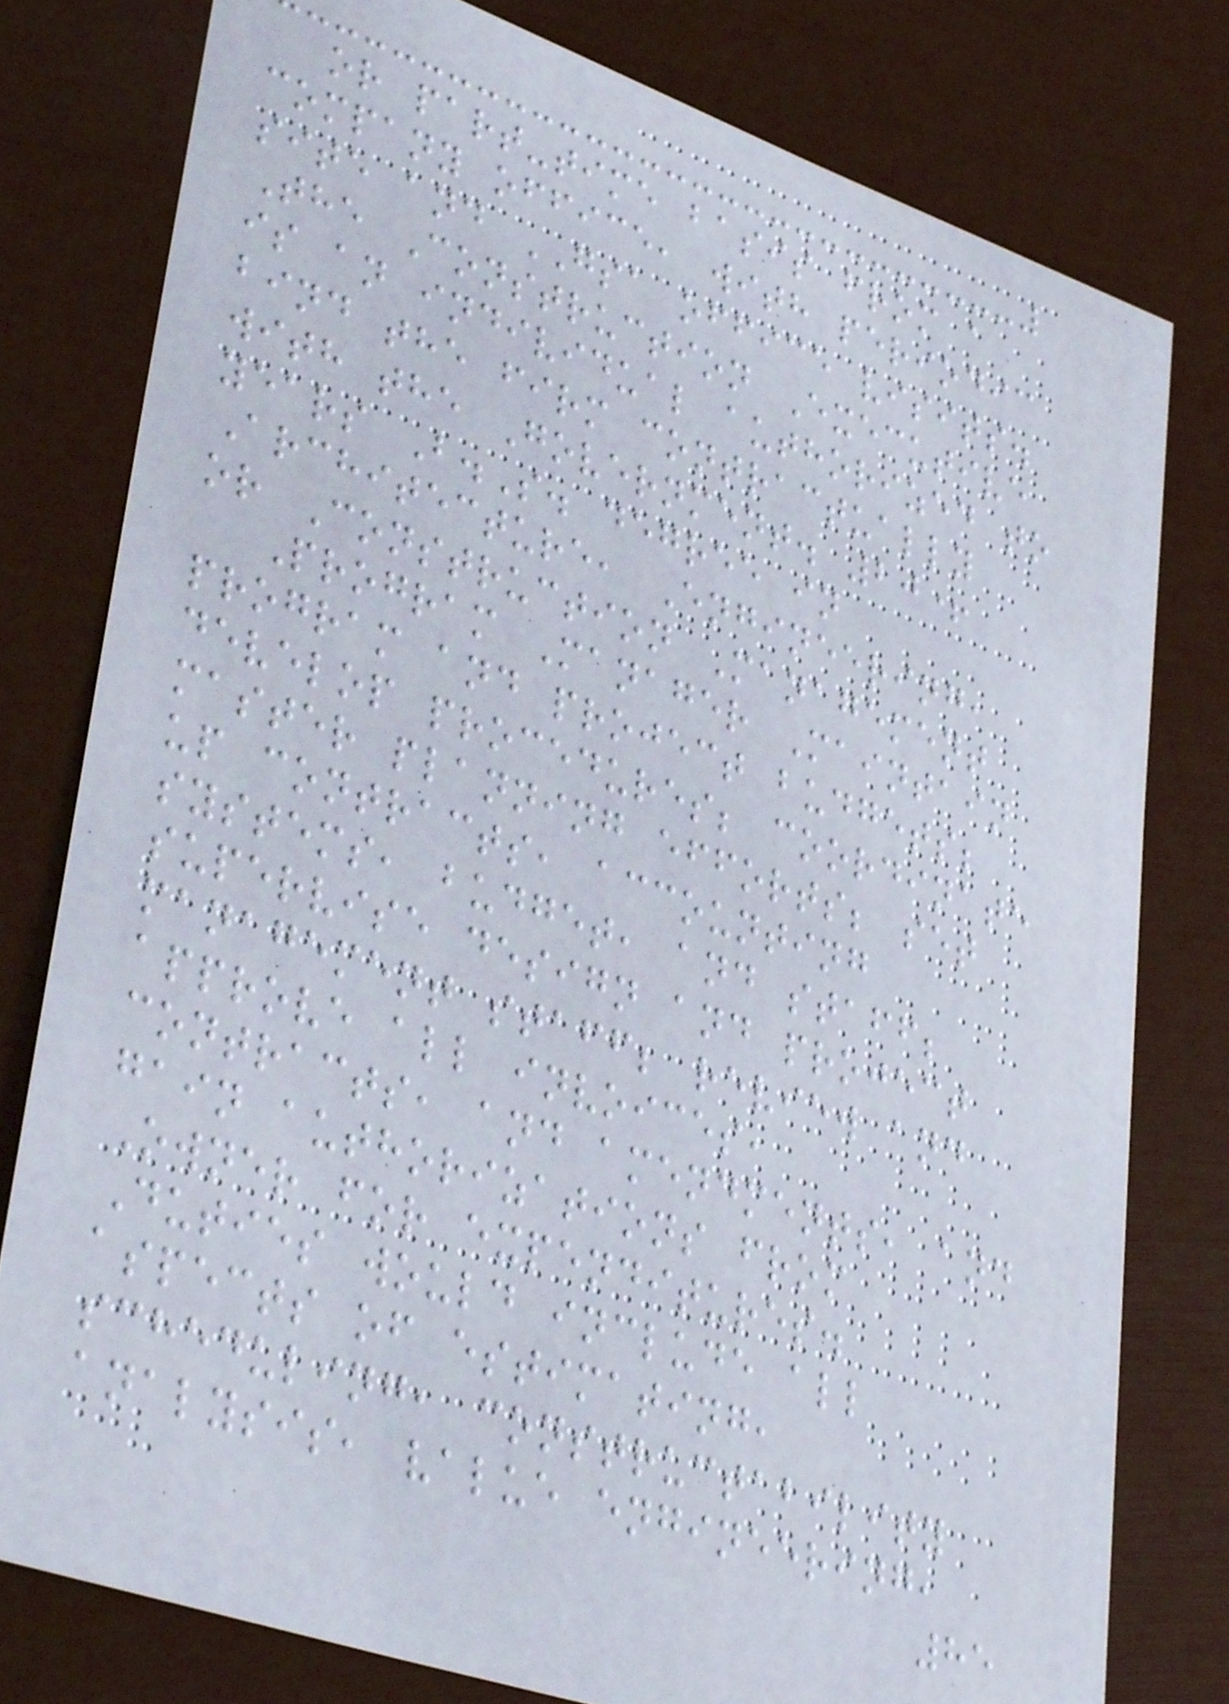or part-time basis from a
company office, with periodic
site and GSA office visits.
The Construction Executive
is an individual authorized to
bind the firm contractually
with the Government. 20+
years B.S. degree in
Architecture, Engineering,
or Construction Management
Program Manager Maintain
program and project budgets;
develop procedures; coordinate
master planning efforts; set
up contracts, accounting
systems, budget, and staff;
supervise design and project
management staff; review and
approve all invoices,
contracts, and amendments, and
gain authorizations from
Owner for expenditures.
Duties would include all
aspects of estimating,
scheduling, constructability
analysis, value engineering,
85
